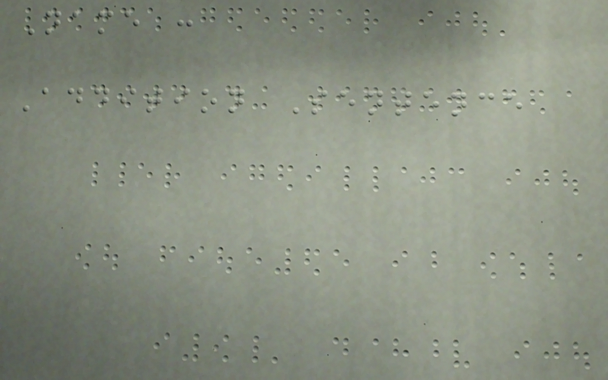Name :
Addition Sentence
